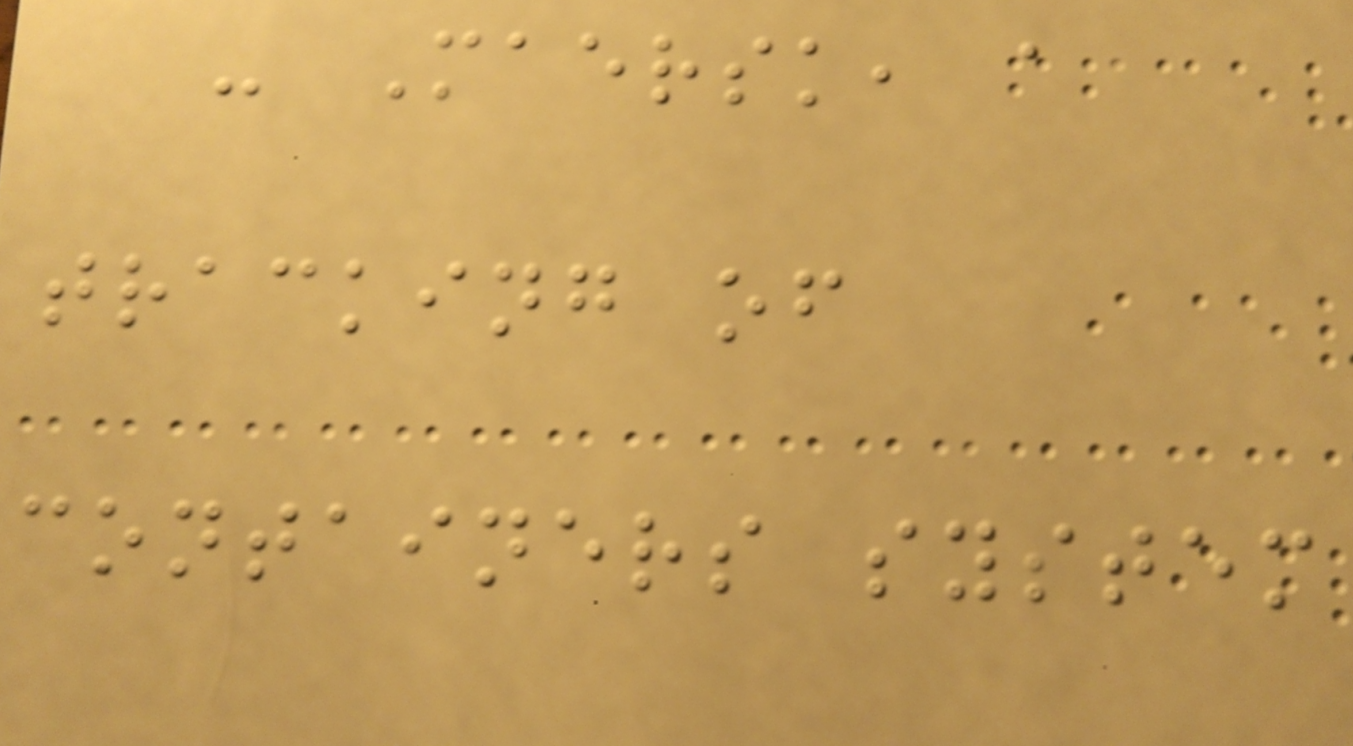- Maersk, a
tracking of
containers system
